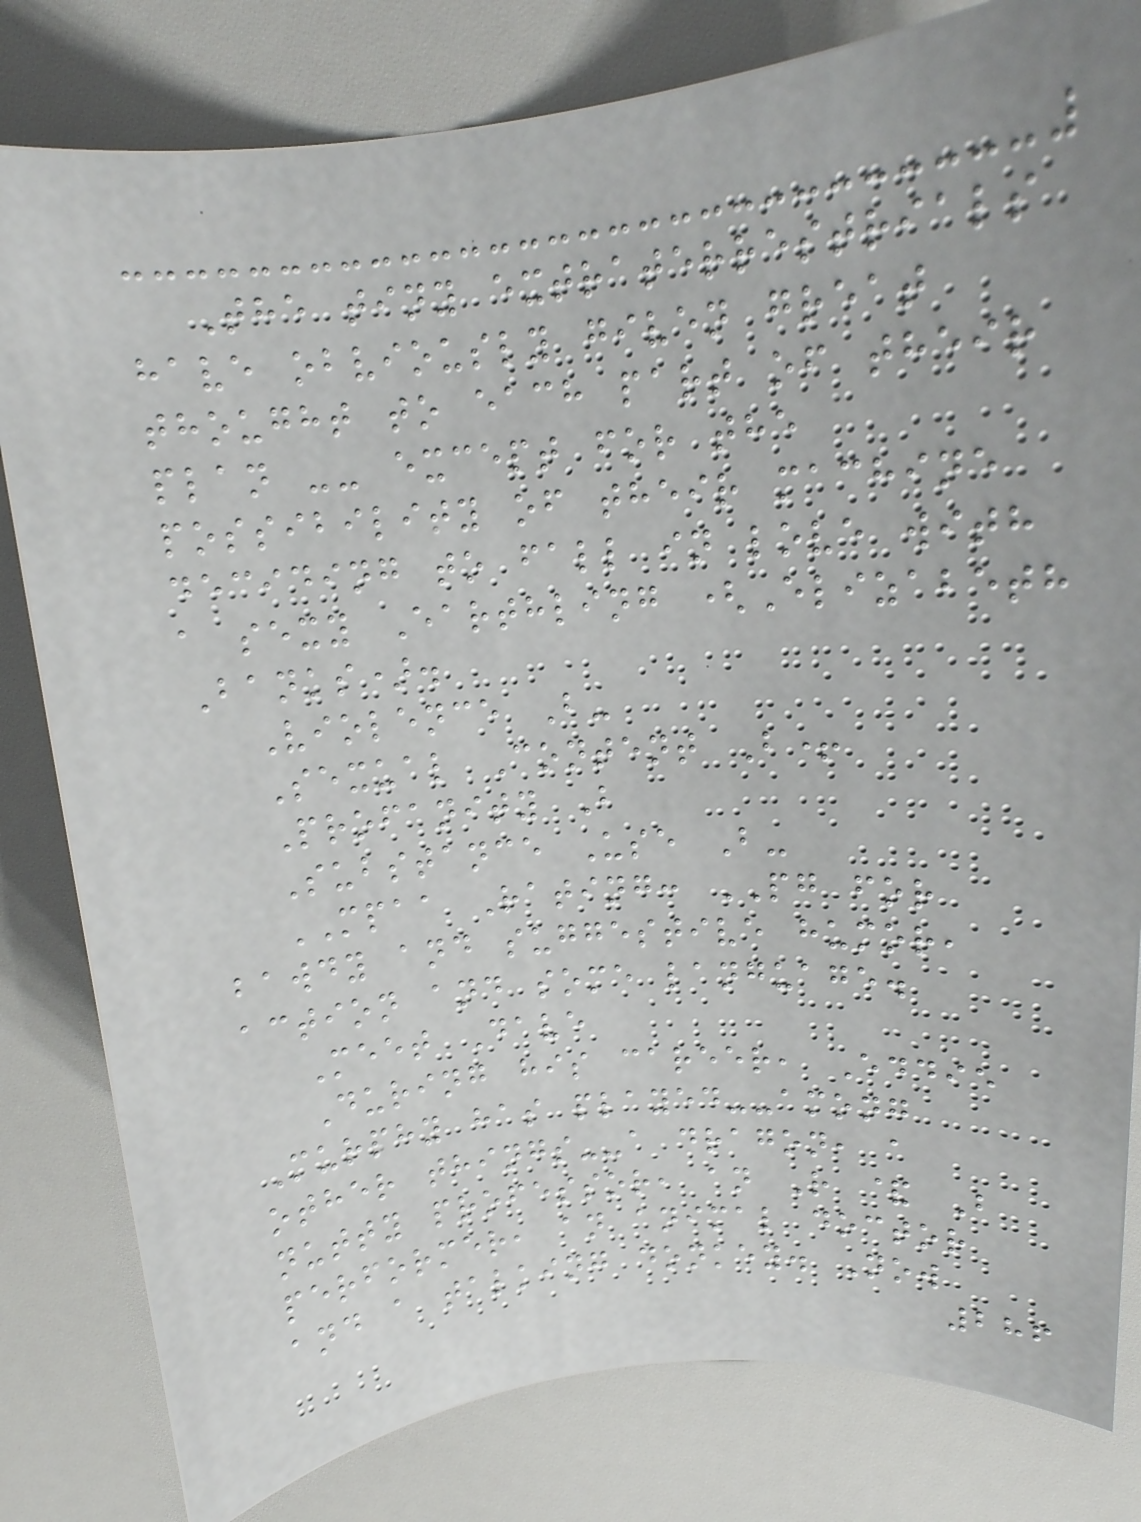The tiny extraterrestrials
have obviously given great
thought to each part of their
plan -- except for the
possibility of their machine
deciding to fall in love with
a sexy Earthling (Elizabeth
Banks).
Violence B-
Sexual Content B+
Profanity B
Substance Use B-
MPAA Rating: PG for
bawdy and suggestive humor,
action and some language.
Meet Dave
During his career, Eddie
Murphy has played--among
other things--a dragon, a
nutty professor, an R & B
performer, an animal doctor
and a talking donkey. Now
286
